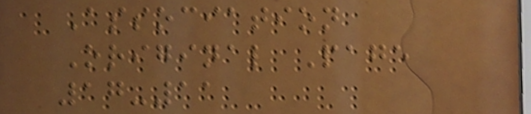Association
Original Page
17-11
